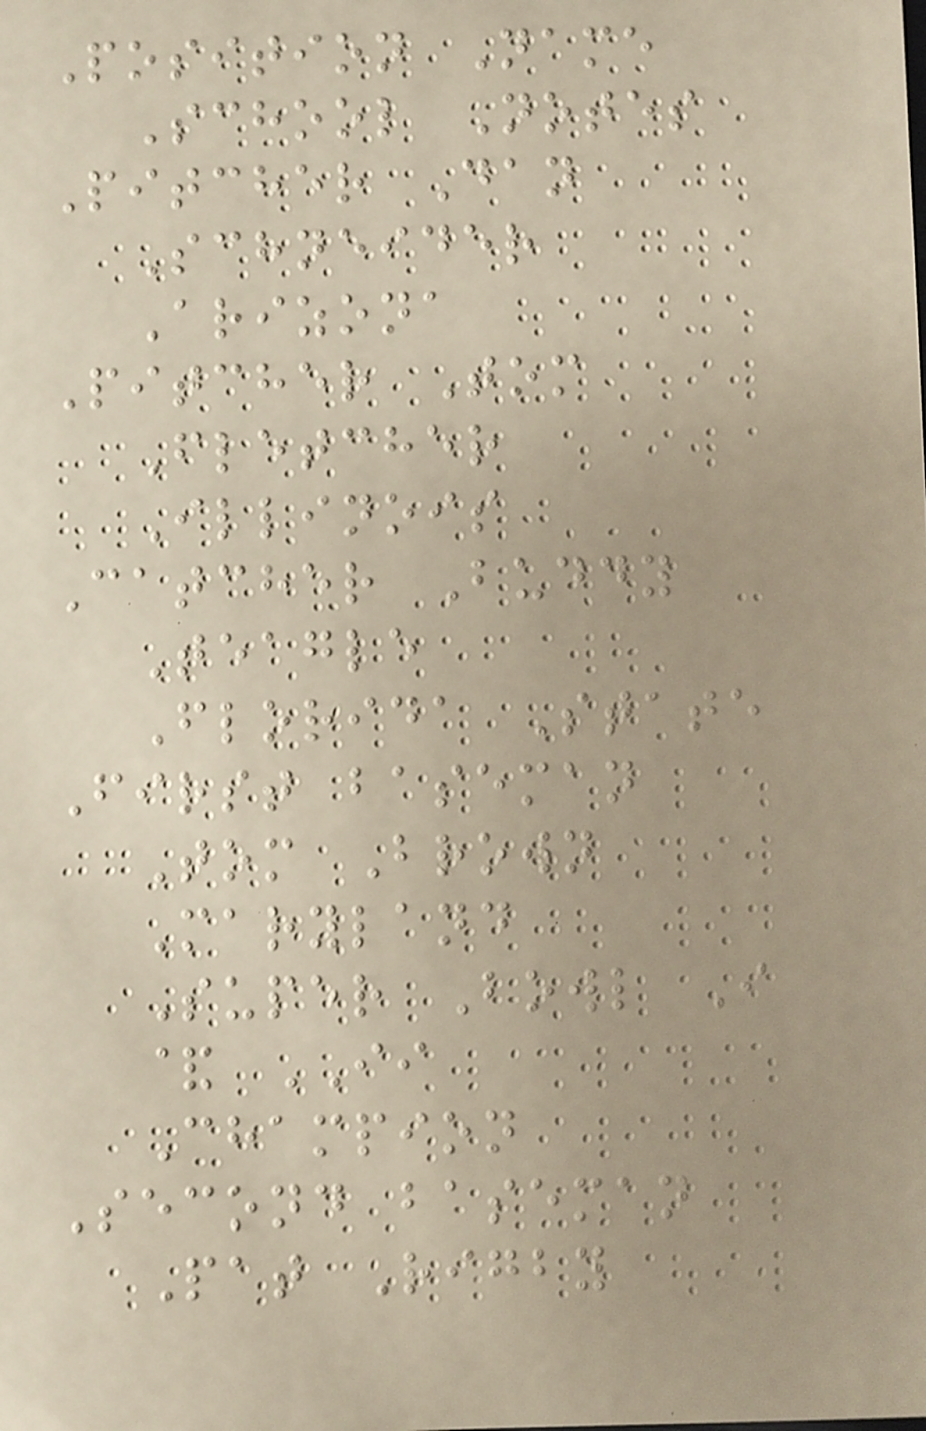Position Name
School Notes
Pitcher Dan
Schneider
Arizona
Pitcher Tom
Fletcher
Illinois
Catcher Buddy
Teagle
Florida State
First baseman
Tom Brown
Maryland
Super Bowl I
& II
Champion
Second baseman
Pat Rigby
